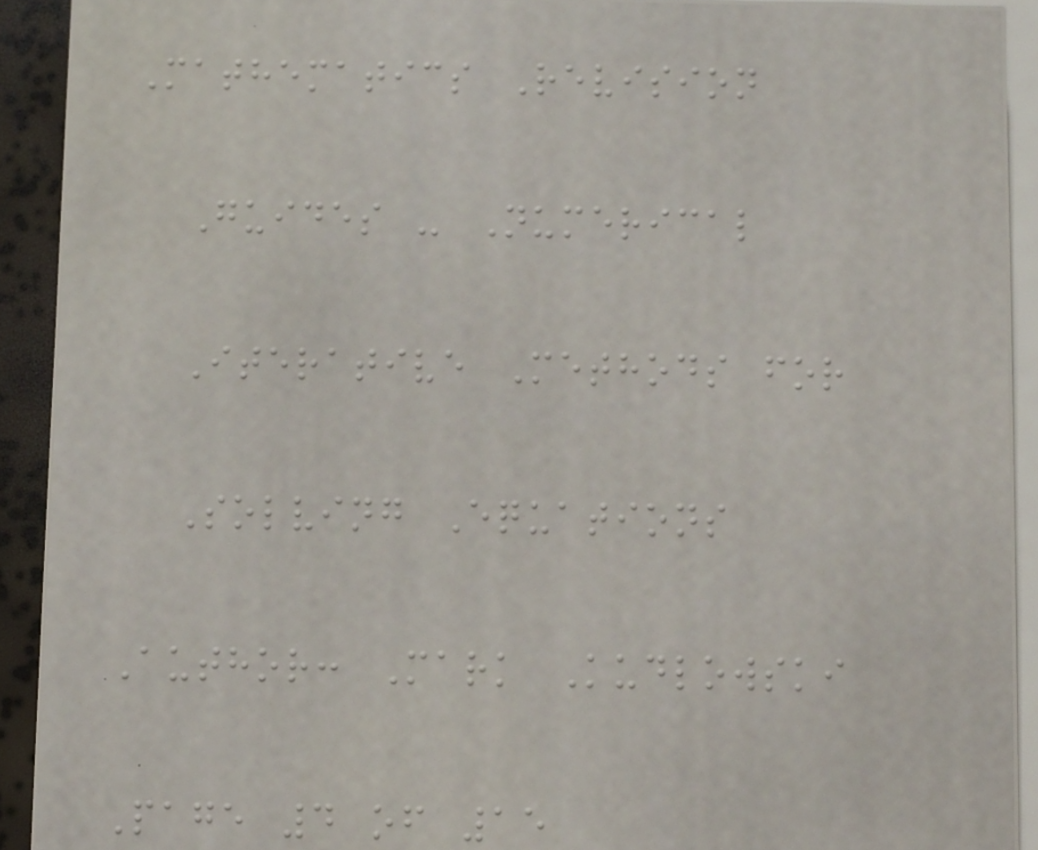Mathematics Revision
Guides - Numerical
Iterative Methods for
Solving Equations
Author: Mark Kudlowski
Page 4 of 15
